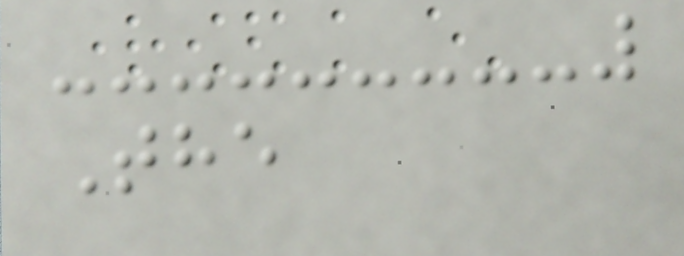The
